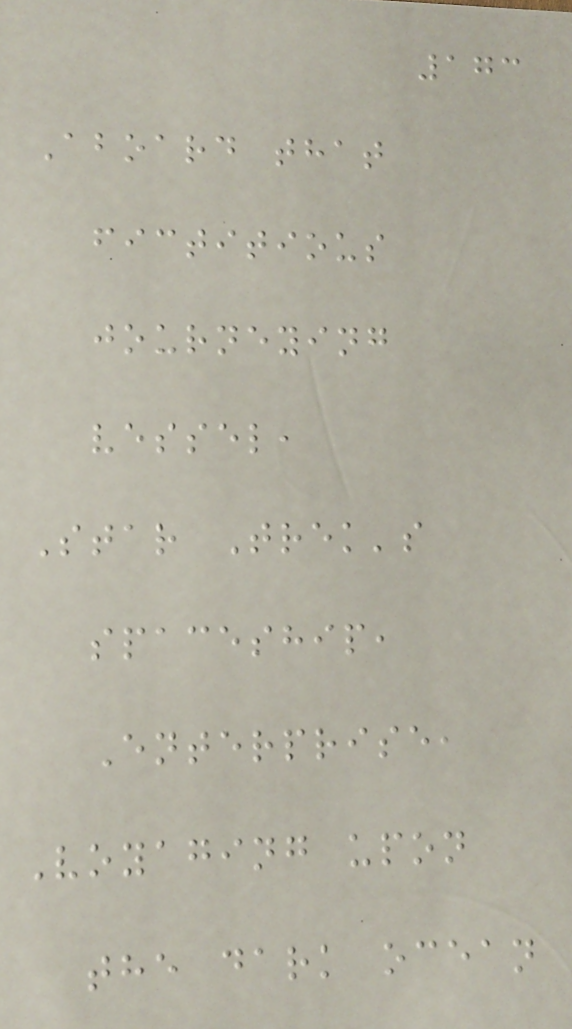173
Aboard that
fictitious
journeying
vessel,
Star Trek's
spaceship,
Enterprise,
Voyaging upon
the dark ocean
